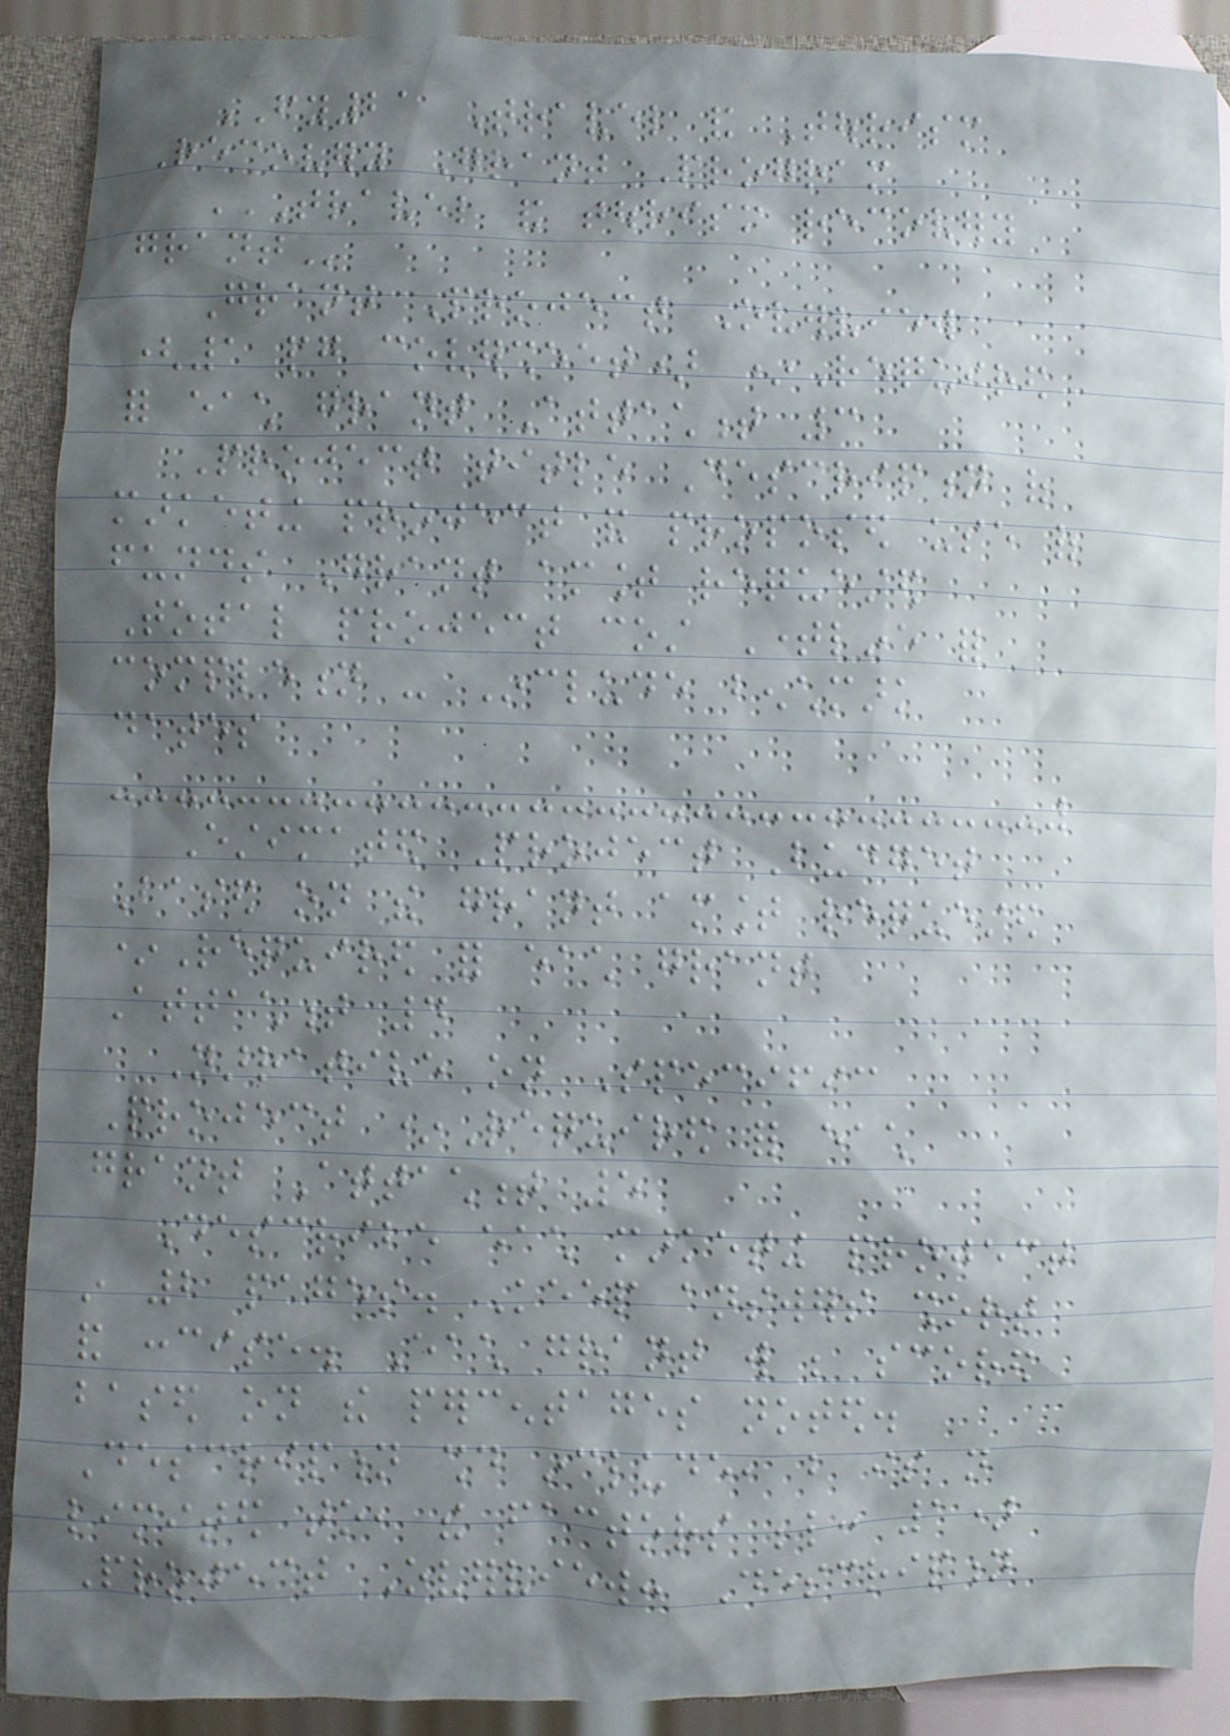FY21 Travel and Tourism
Recovery Grant Program
TRAVEL AND TOURISM RECOVERY
GRANT
Grant Project Overview
(1 pg coversheet) *Required
for each grant Attachment 3
Project title Description of
marketing project and proposed use of
funds Grant amount requested
Total project cost Timeline for
completion - Include benchmark
dates
Estimated Project Budget
Based on the grant amount requested
*Required for each grant
Attachment 4
Narrative on Specific
Project *Required for each
grant Attachment 5
Describe each marketing project
in 2 pages. Keep answers short
and concise. Each grant will be scored
based on the percentages noted.
Description should include, but is not
limited to, the factors below: 1)
Project Overview: Description
